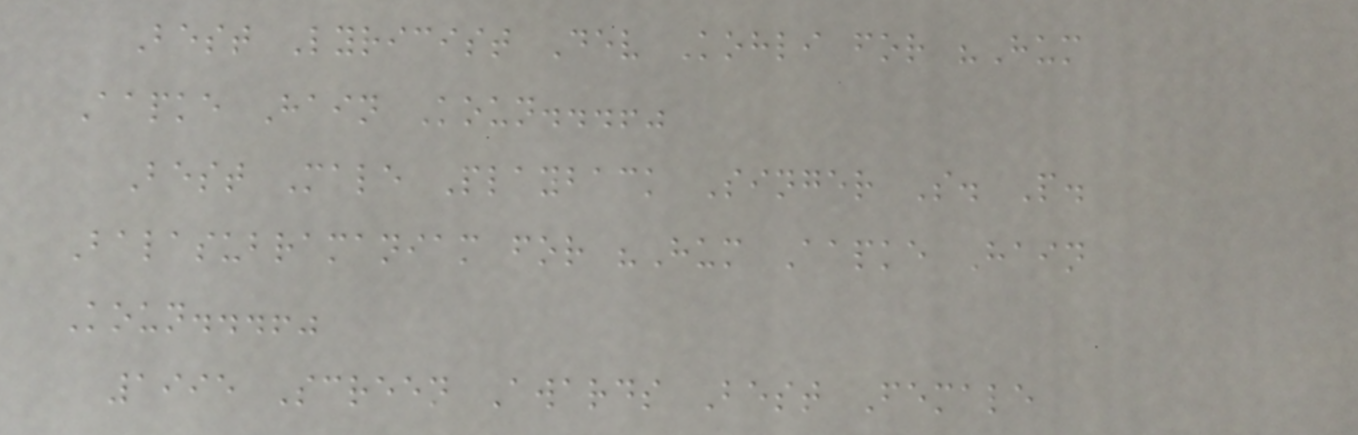Best Lyricist Dev Kohli for "Hum
Aapke Hain Koun...!"
Best Male Playback Singer S. P.
Balasubramaniam for "Hum Aapke Hain
Koun...!"
1995 Screen Awards Best Female
